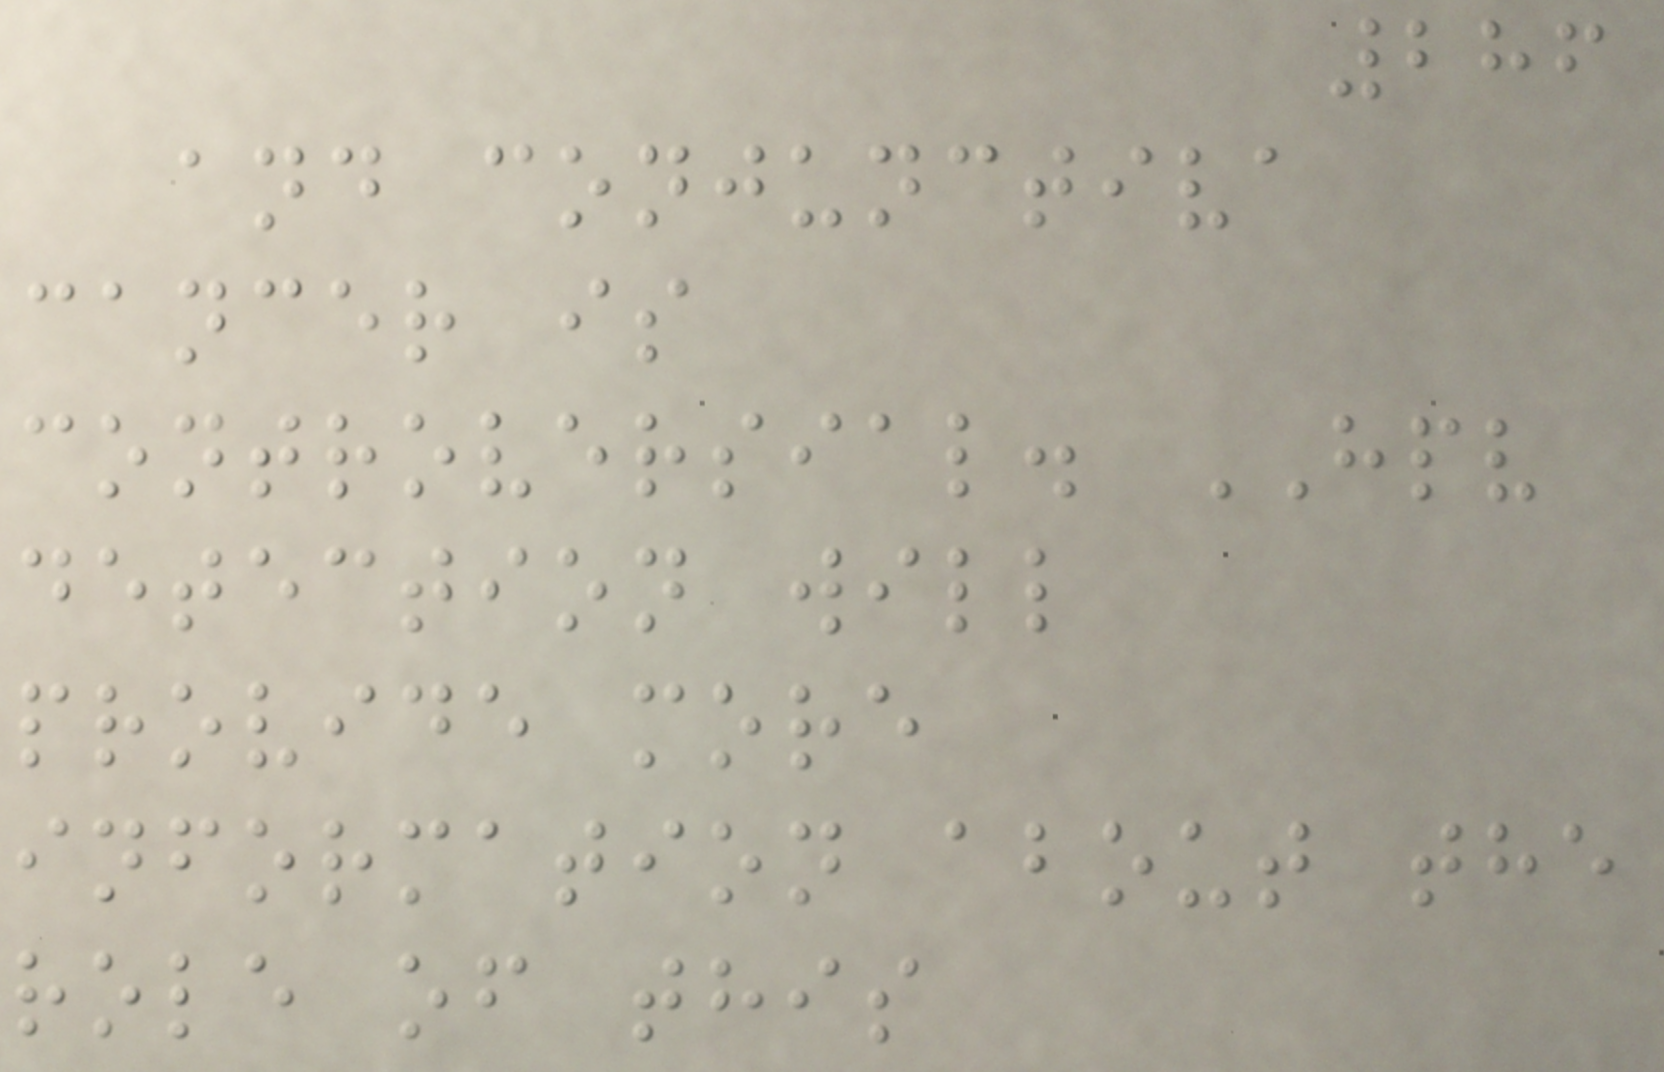286
and conjunctiva
cancer is
controversial. HPV
detection will
provide more
information about the
role of this
